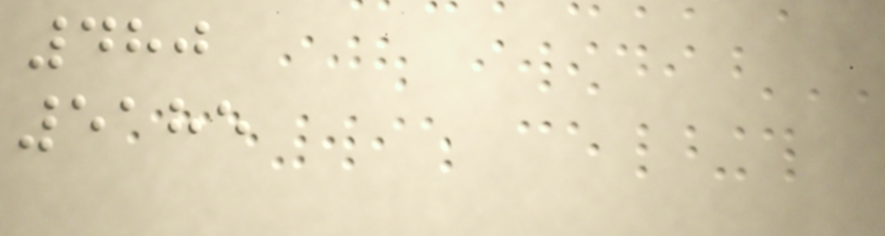480
5185
